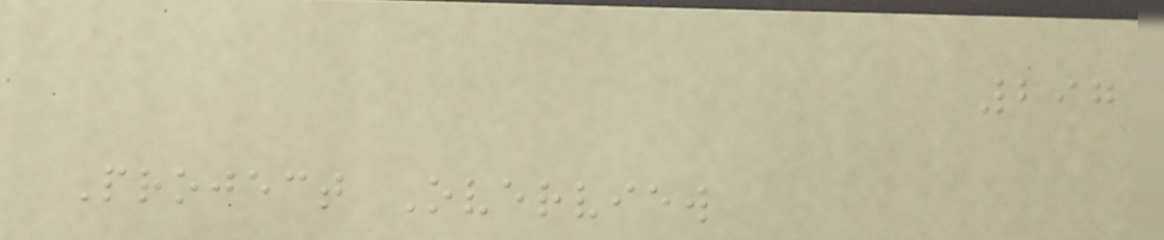297
Project Overview
